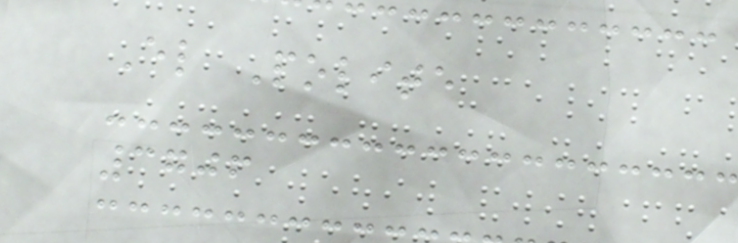El Polite
3706
